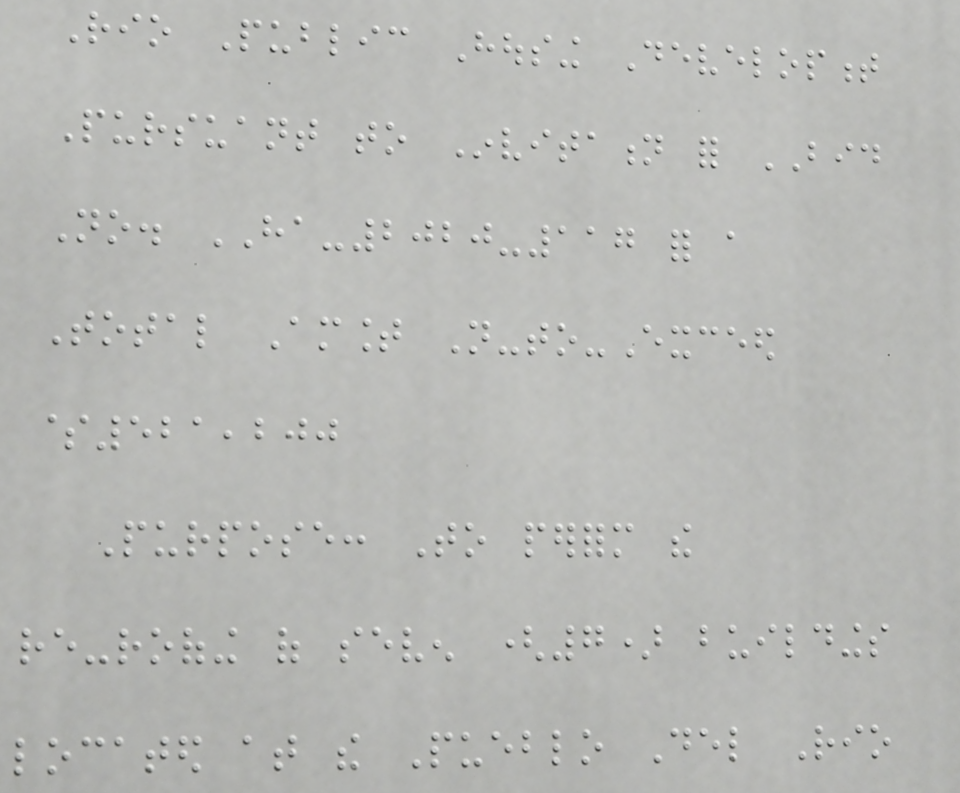Rio Public Housing Development
Pursuant to Invitation for BID
No. HA-2020-117 for a
Total Amount Not-to-Exceed
$521,200
Purpose: To perform the
re-roofing of seven (7) buildings
located at the Pueblo Del Rio
